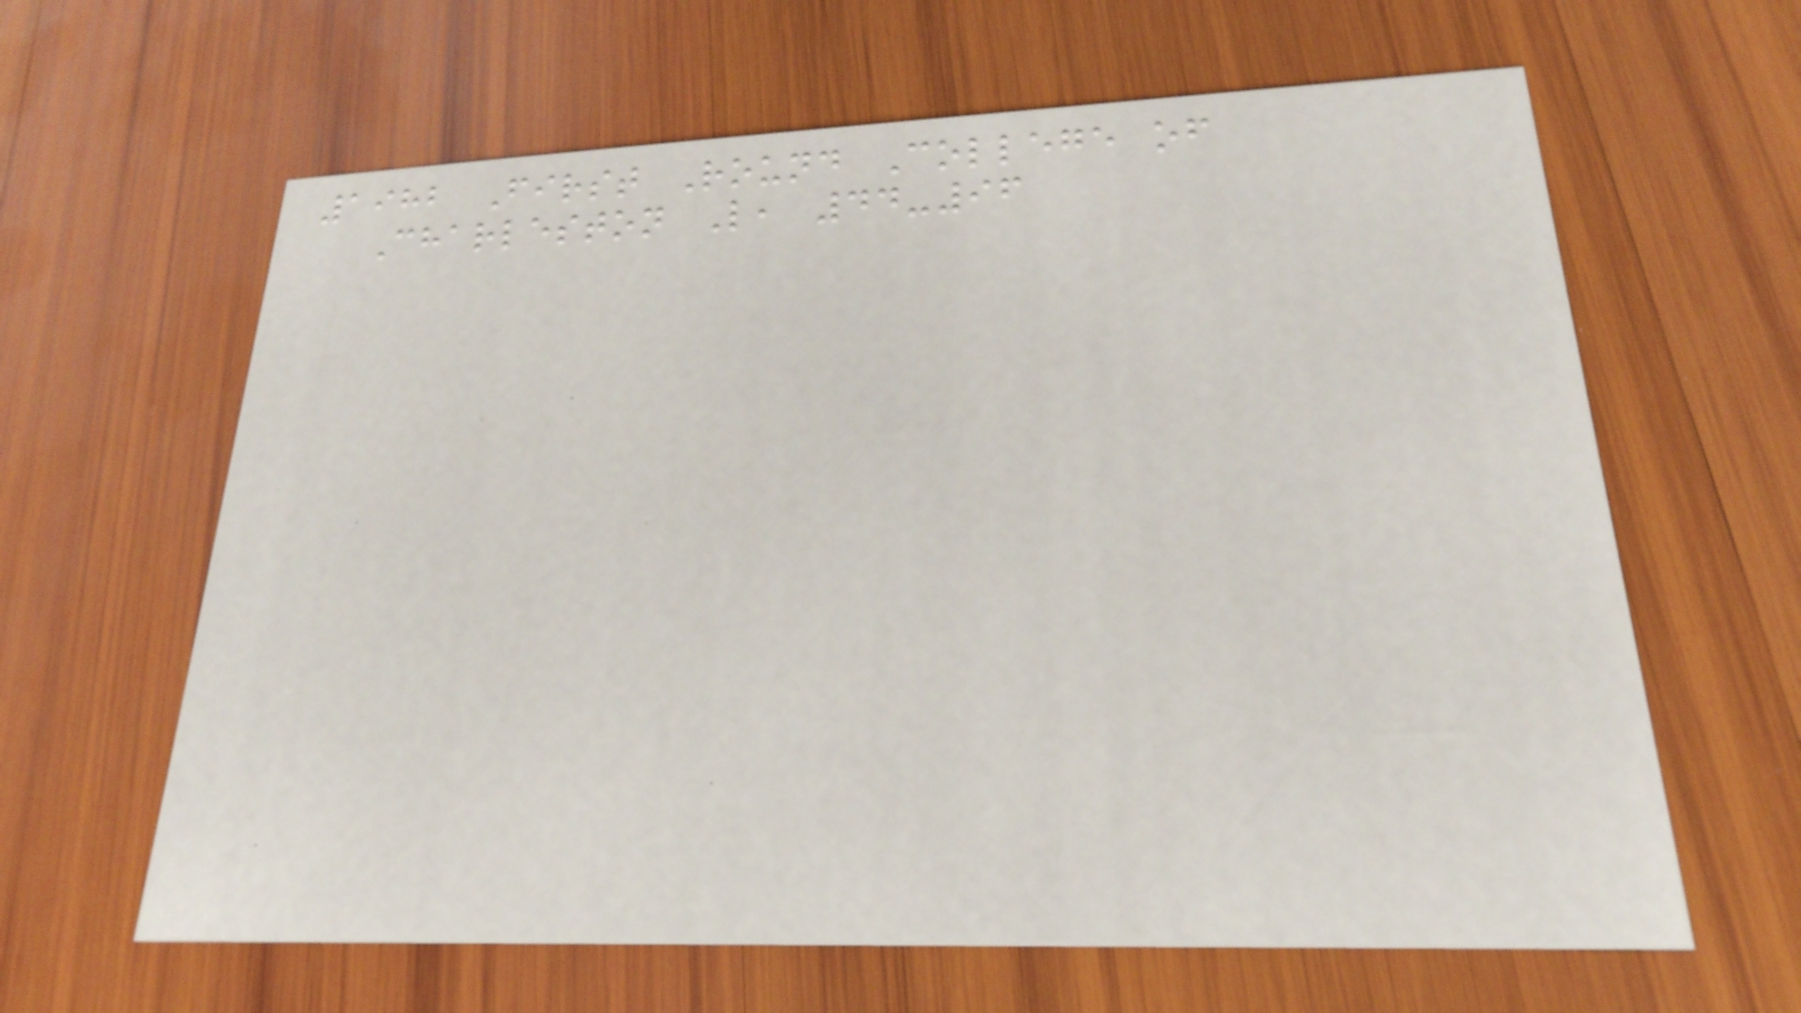1982 First Round College of
Charleston L, 44-96
